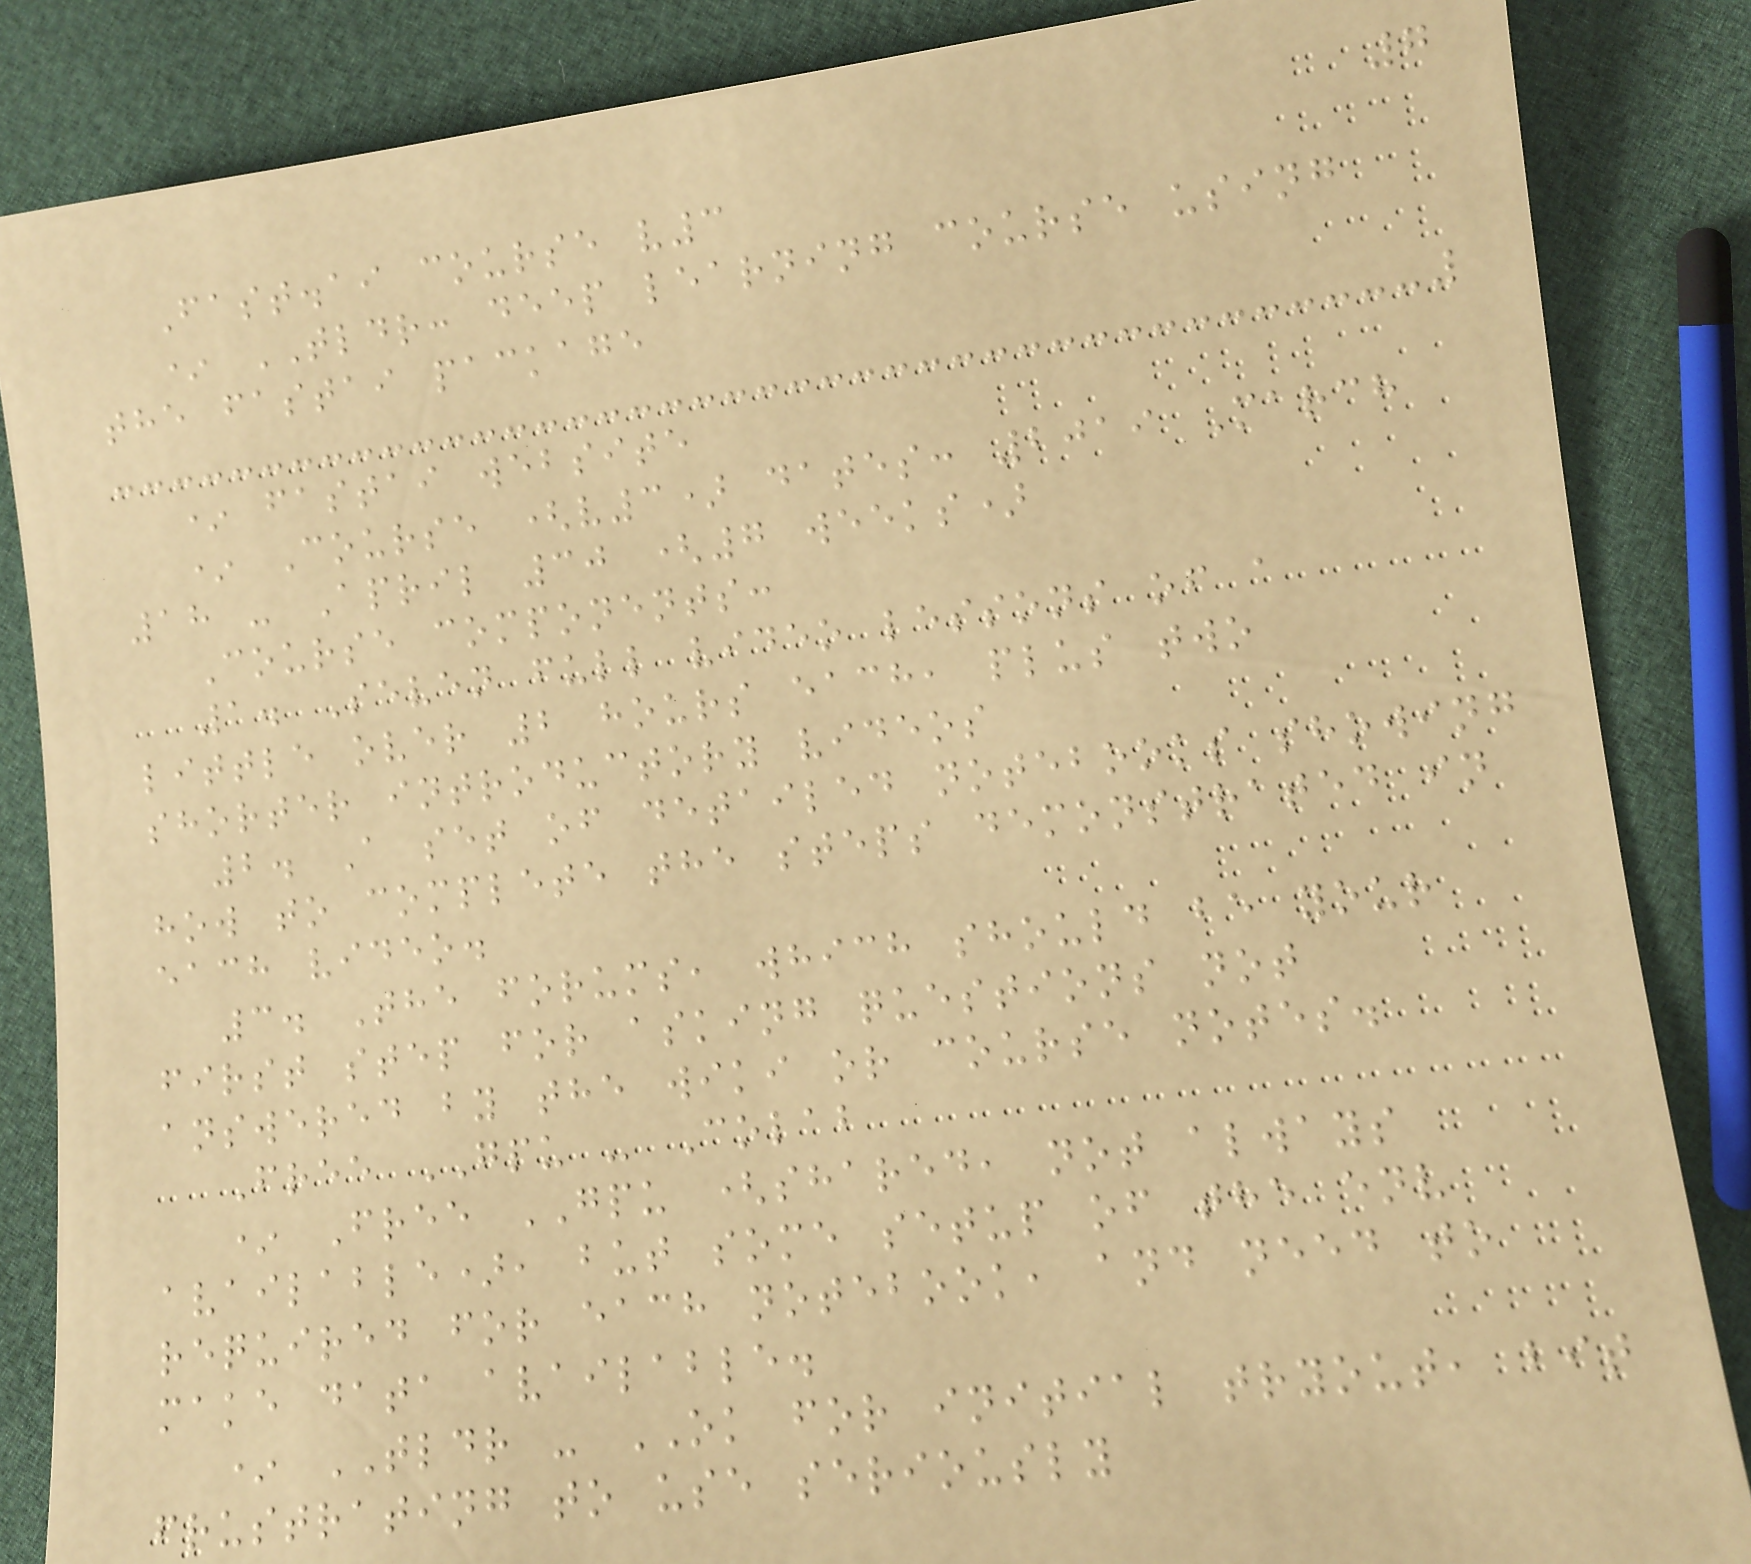7
Fast.ai course v3
* TLDR: deep learning course using
the fastai package
* fastai website
* Course (v3) dates: 2019 March
18 - April 30 (7 weeks)
Course components:
1. Seven full video lessons of a
little over 2 hours each, plus two
shorter introductory videos
2. A set of detailed notebooks showing
how to complete the steps demonstrated in
each video.
3. The forums, which should be your
first step for asking questions not
answered by the wiki or course notes.
Free GPU - Colab
* Free GPU (shared, not always
available), but some setup of the env
required for each notebook, and need to
make data available.
* TLDR - OK for initial tryout, bit
frustrating to use seriously
